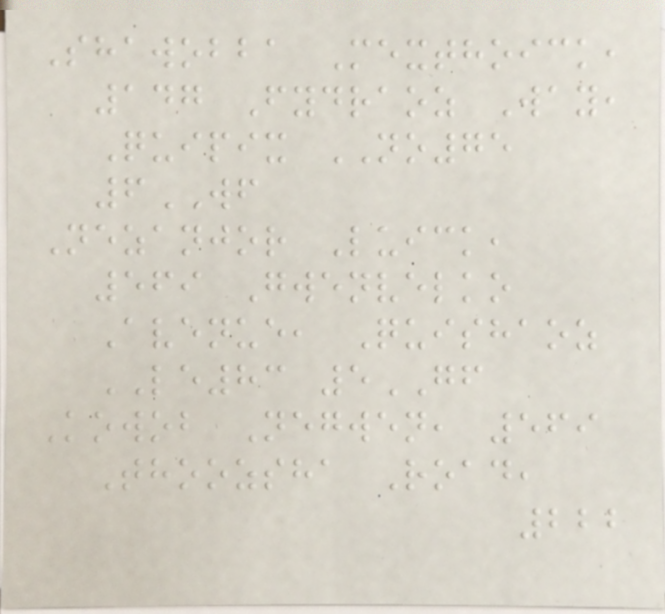Shawobba Mexthoick,
147 Fydraoz Way,
Quipix NO75
6WF
Nezanjor Luick,
569 Gwenvelko
Avenue, Quishaoz
LE83 5GF
Kowob Negwen, 569
Thoozsha Road,
222
